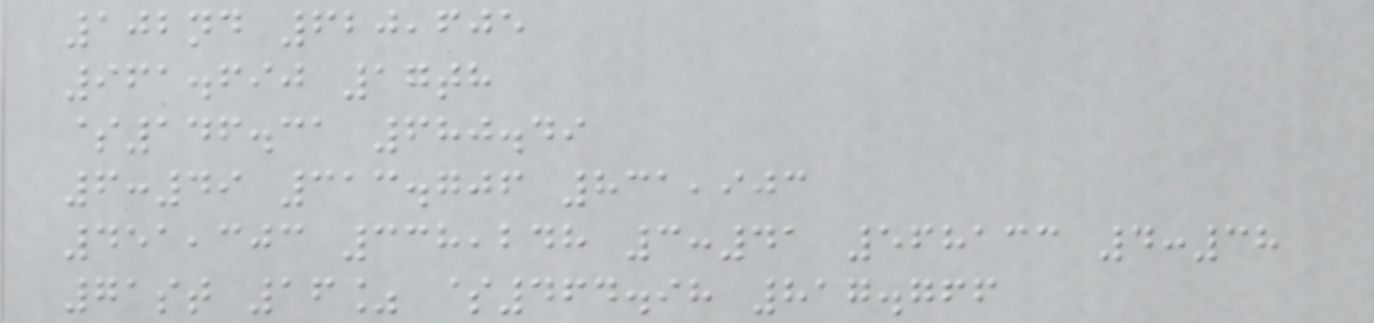102nd 620,605
961.690 17th
$146.31 680.49
6:49 313.706 831,903
451,303 338,248 3:41 568133 4:38
71st 16% $464.98 817.766
